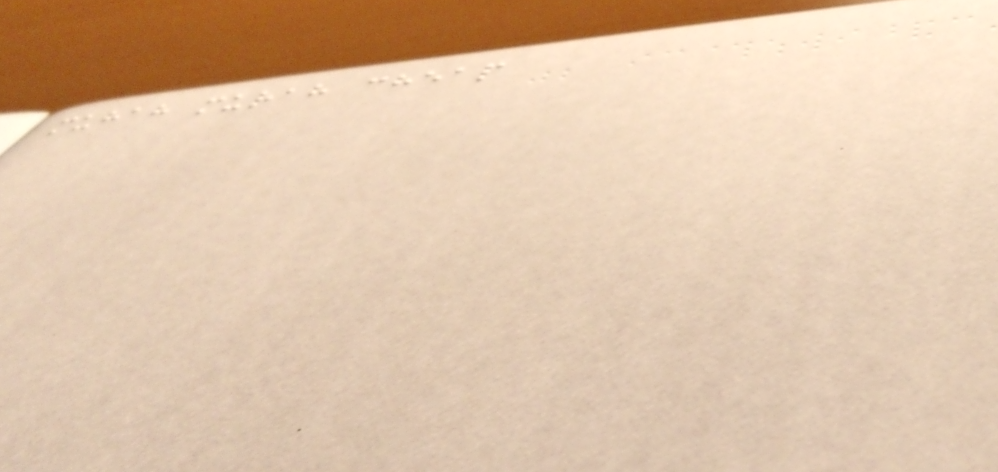muhah murah cheap
